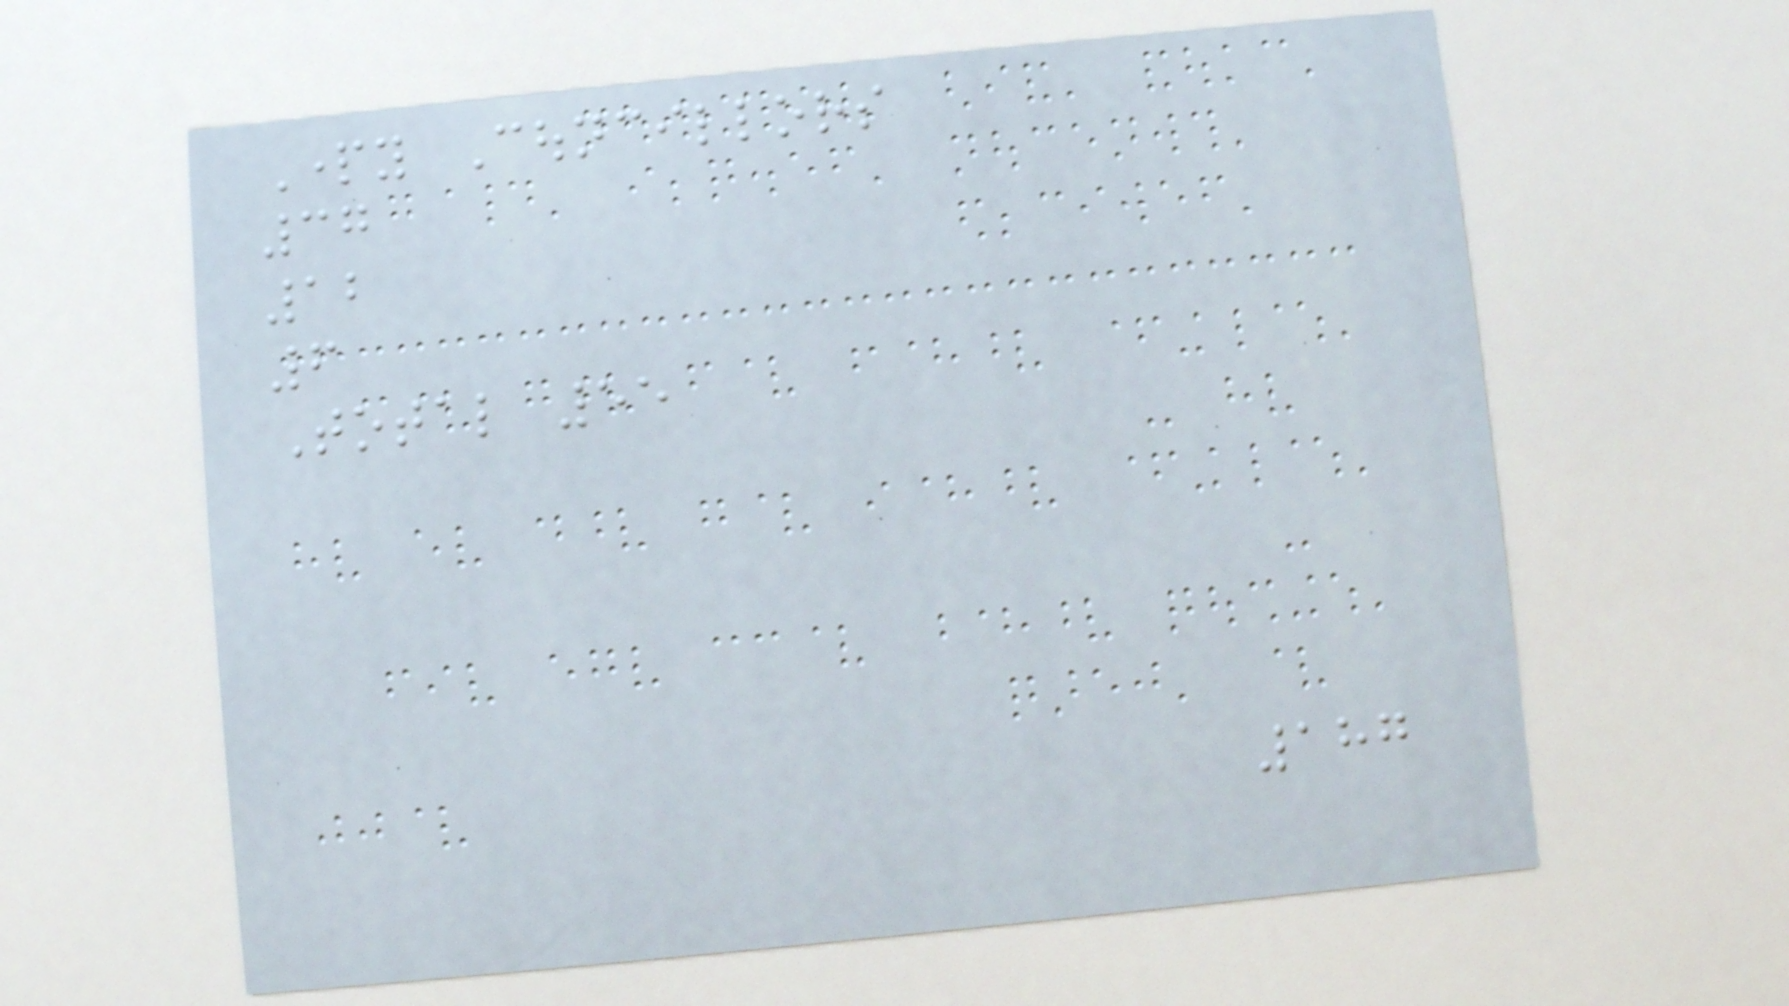Party Councillors
37
12
6
Total 55
187
